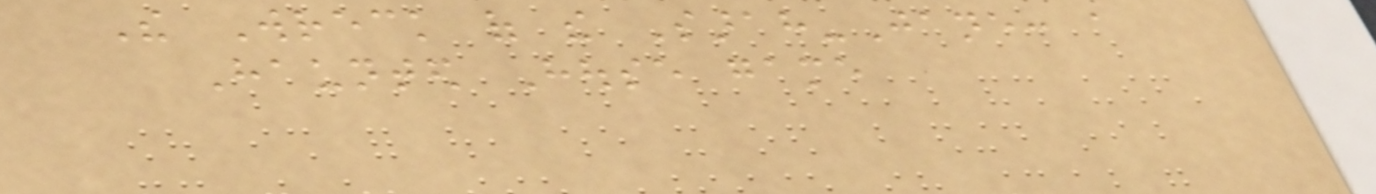The Wreck of the Sarah-Jane: a
Haunted House game
